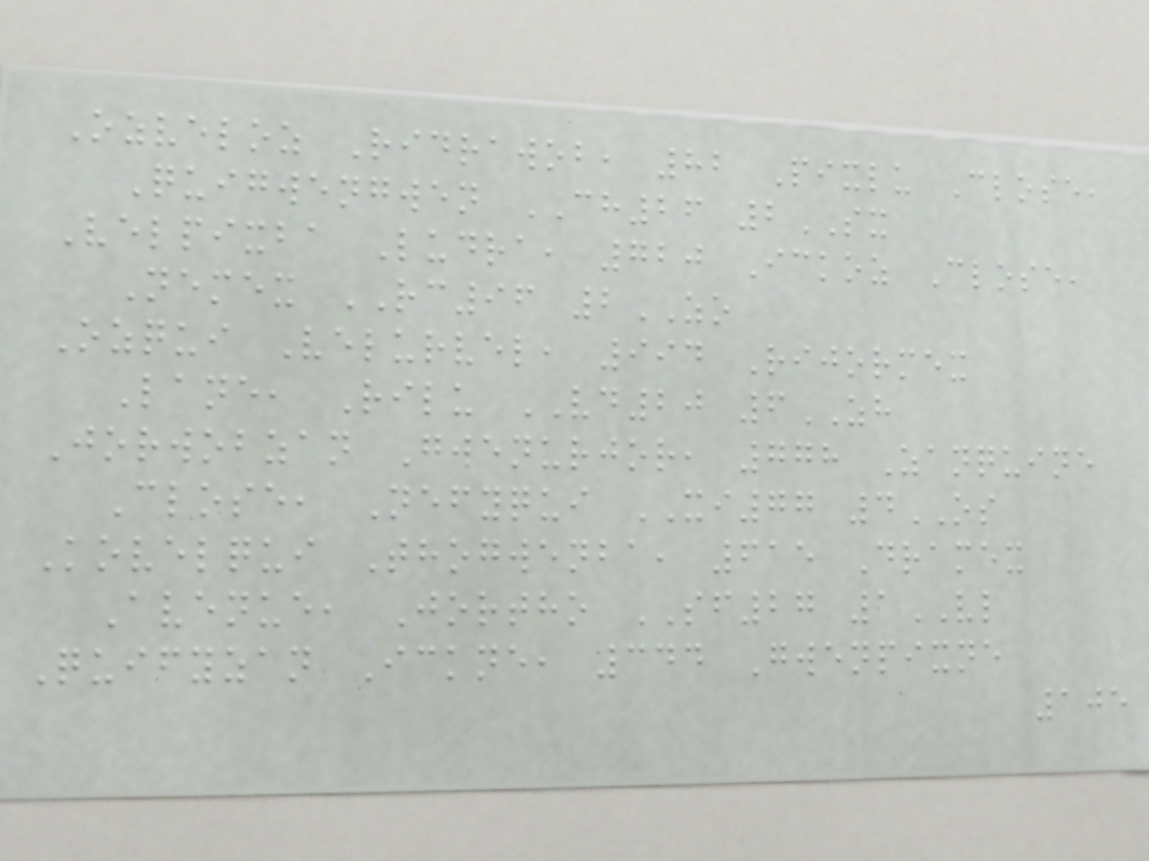Ozveloz Ridrawob, 82 Pixlu Close,
Quigwengwen CH26 2SX
Velpixba Ludra, 720 Ickoz Close,
Nemex RC96 2ZO
Ozqui Velurvel, 994 Rijormex
Lane, Rilu VD20 6ZH
Jorwobzan Gwenurjor, 778 Zanquine
Close, Nefyqui XI77 4OS
Kovelqui Thogwenba, 615 Dramex
Avenue, Jortho SF27 1VL
Quifyzan Ickne, 344 Gwenpixne
105
